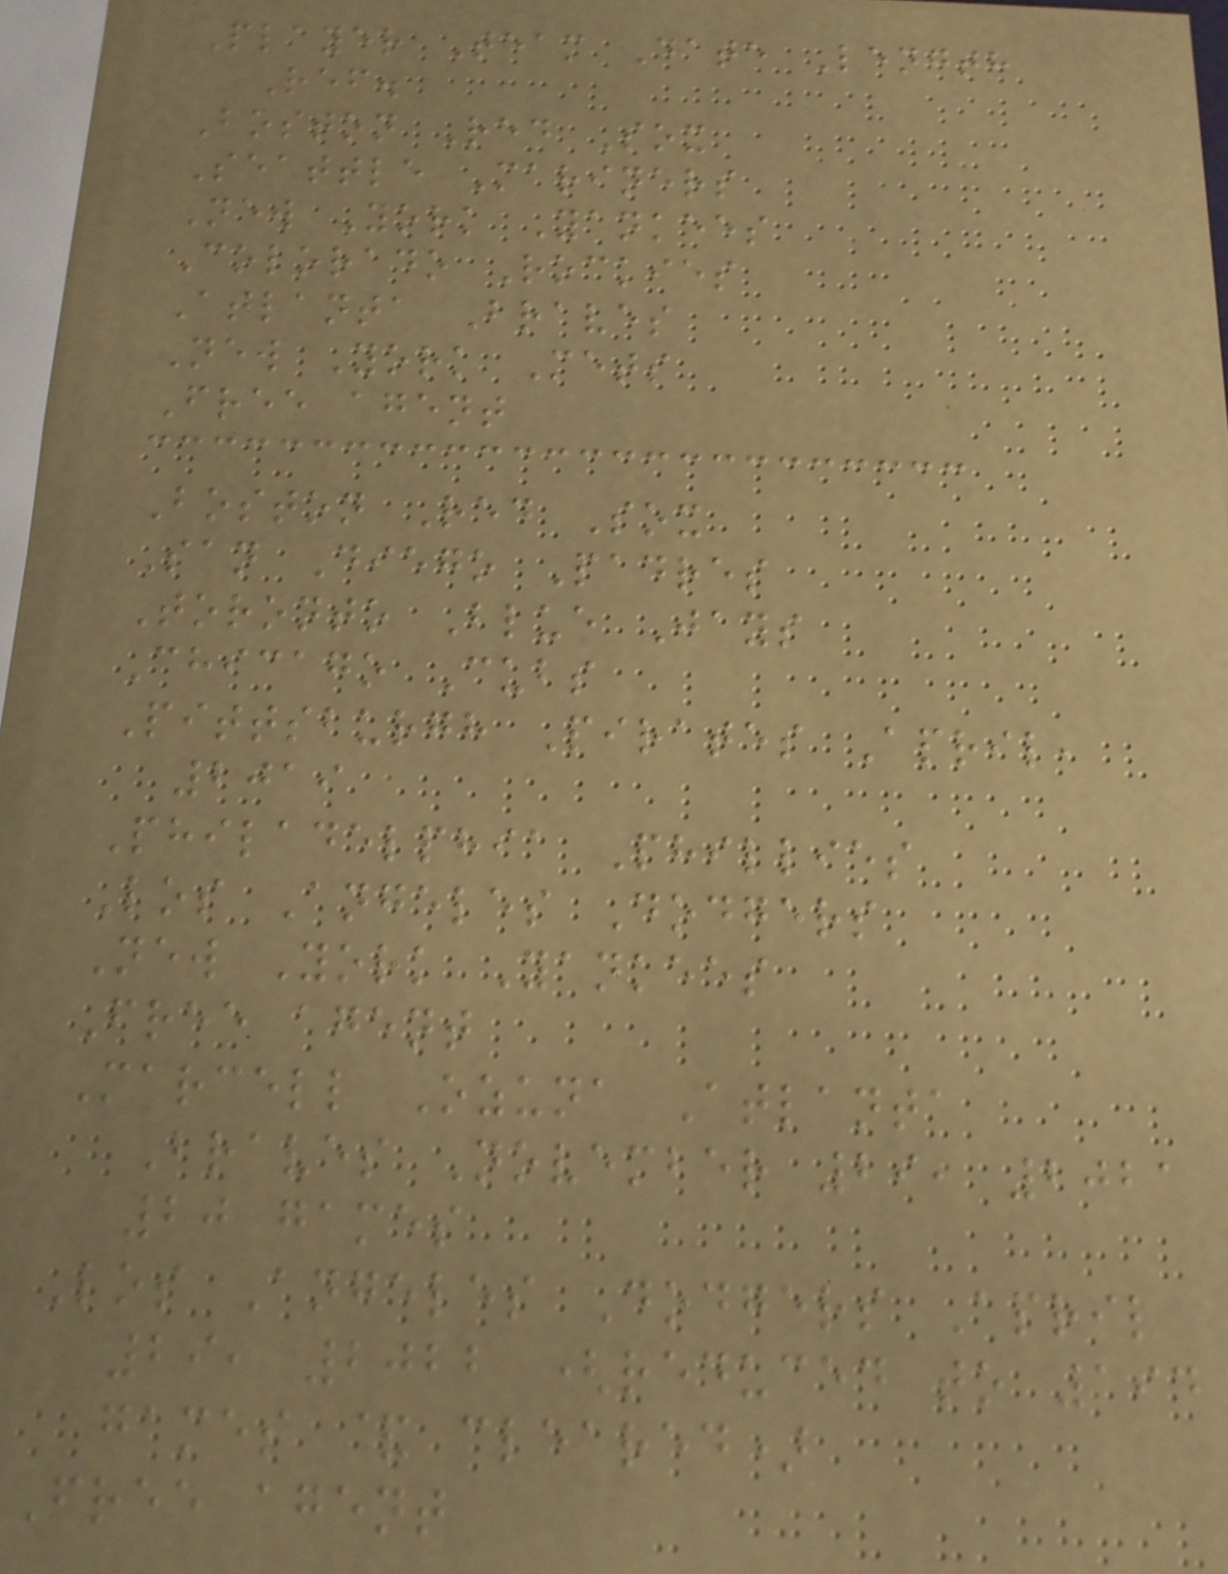Player Team Date Length
Ref.
Boston Red Sox
Seattle Mariners
New York Yankees
Colorado Rockies
Atlanta Braves
New York Mets
Free agent
Boston Red Sox
San Diego Padres
Toronto Blue Jays
Chicago Cubs
Pittsburgh Pirates April,
2019
Philadelphia Phillies
Los Angeles Dodgers
New York Yankees
Free agent
Marcell Ozuna Atlanta
Braves November 29, 2021
20 games
Los Angeles Dodgers April
29, 2022 (reduced to 194
games & cleared)
Free agent
